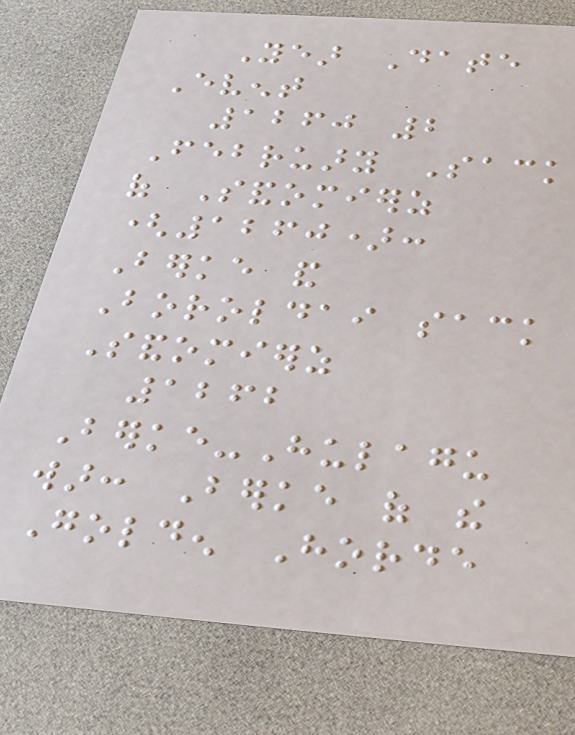Year Date
Event
1260 2
February Sack
of Sandomierz
(1260):
Berke and
Boroldai sack
Sandomierz
1262
Berke-Hulagu
war: Berke of the
Golden Horde
